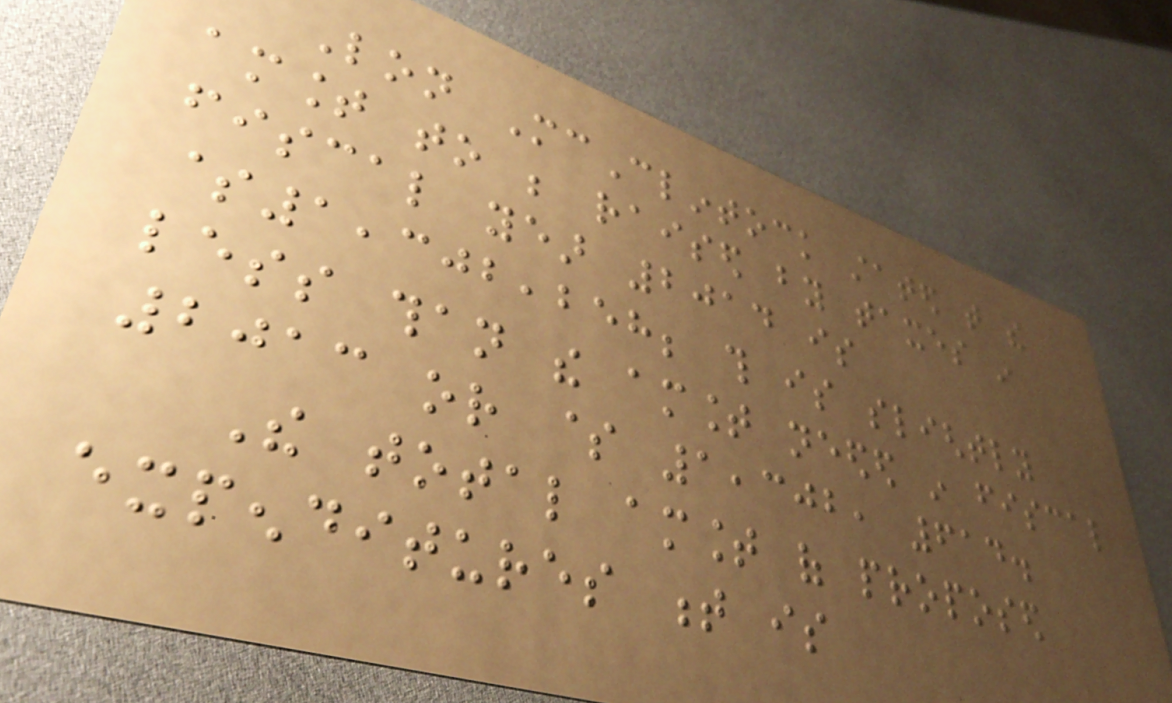Lon McClintock stated that the
amount to be raised by taxes in
fiscal year 2014 is
$1,302,258; this is slightly
less than the amount needed in fiscal
2013 or $ 1,302, 614.
The total amount of proposed
expenditures t is
